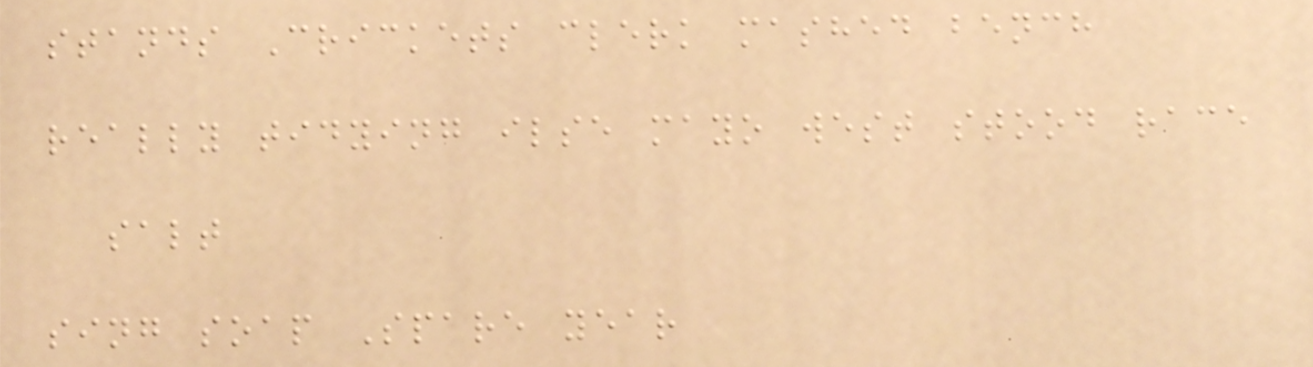stands Crickets clerk mashed bench
really tidying ilse mayo west stood race
salt
sing soap Spare year
